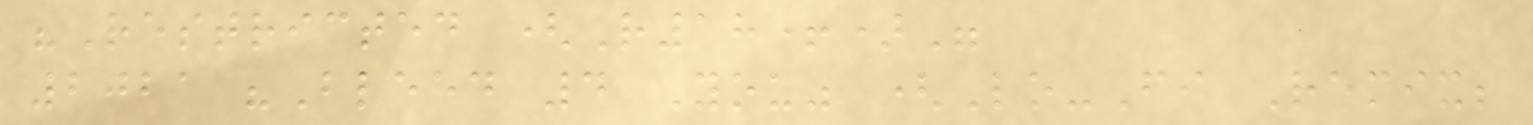"Restricted (R18+)"
2021 "Bleed 4 You" (Lo-Fi Remix;
